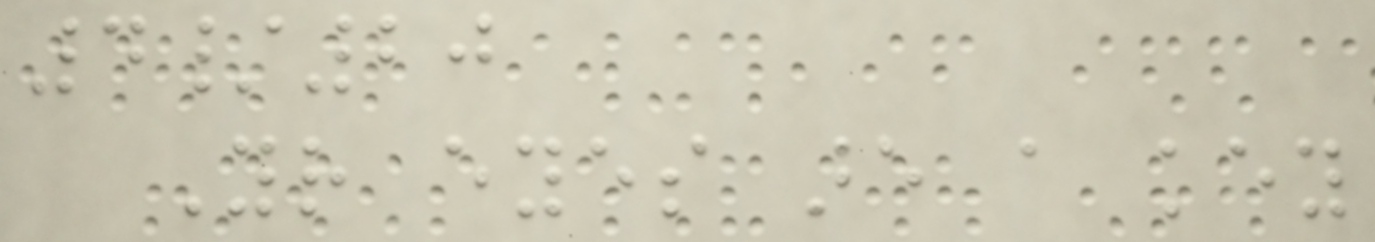4/20
Your eyes are a key
